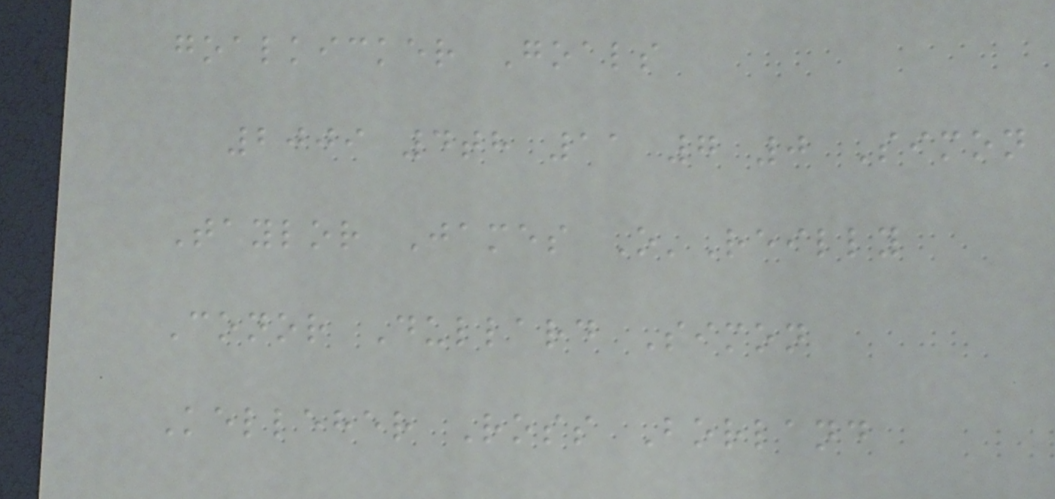goalkicker Goals
2009 4th 11 7 0 Simon
Taylor James O'Reilly
Conor Dullard Simon
Kelleher Ross Borland
